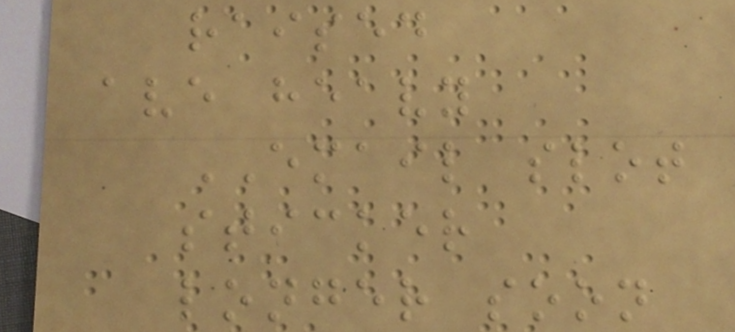raised
ave heavy
EMAIL slot
sticker
longer soon
